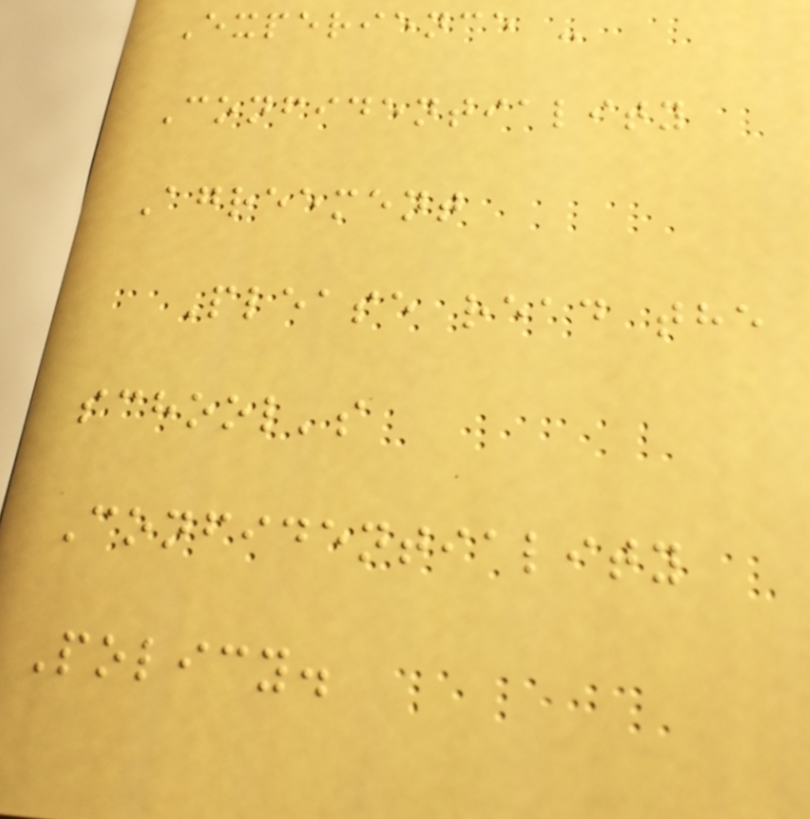Experience -
Confidentiality
Agreement
Please read the
school's
Confidentiality
Policy.
